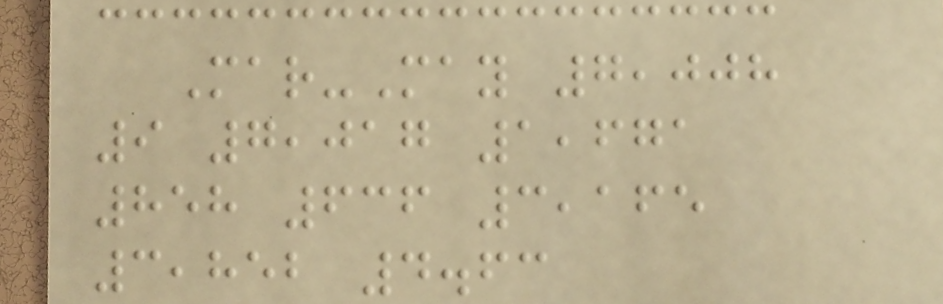Mar-May 7,008
9 7,017 1,671
858 636 3,165
3,852 4.63
